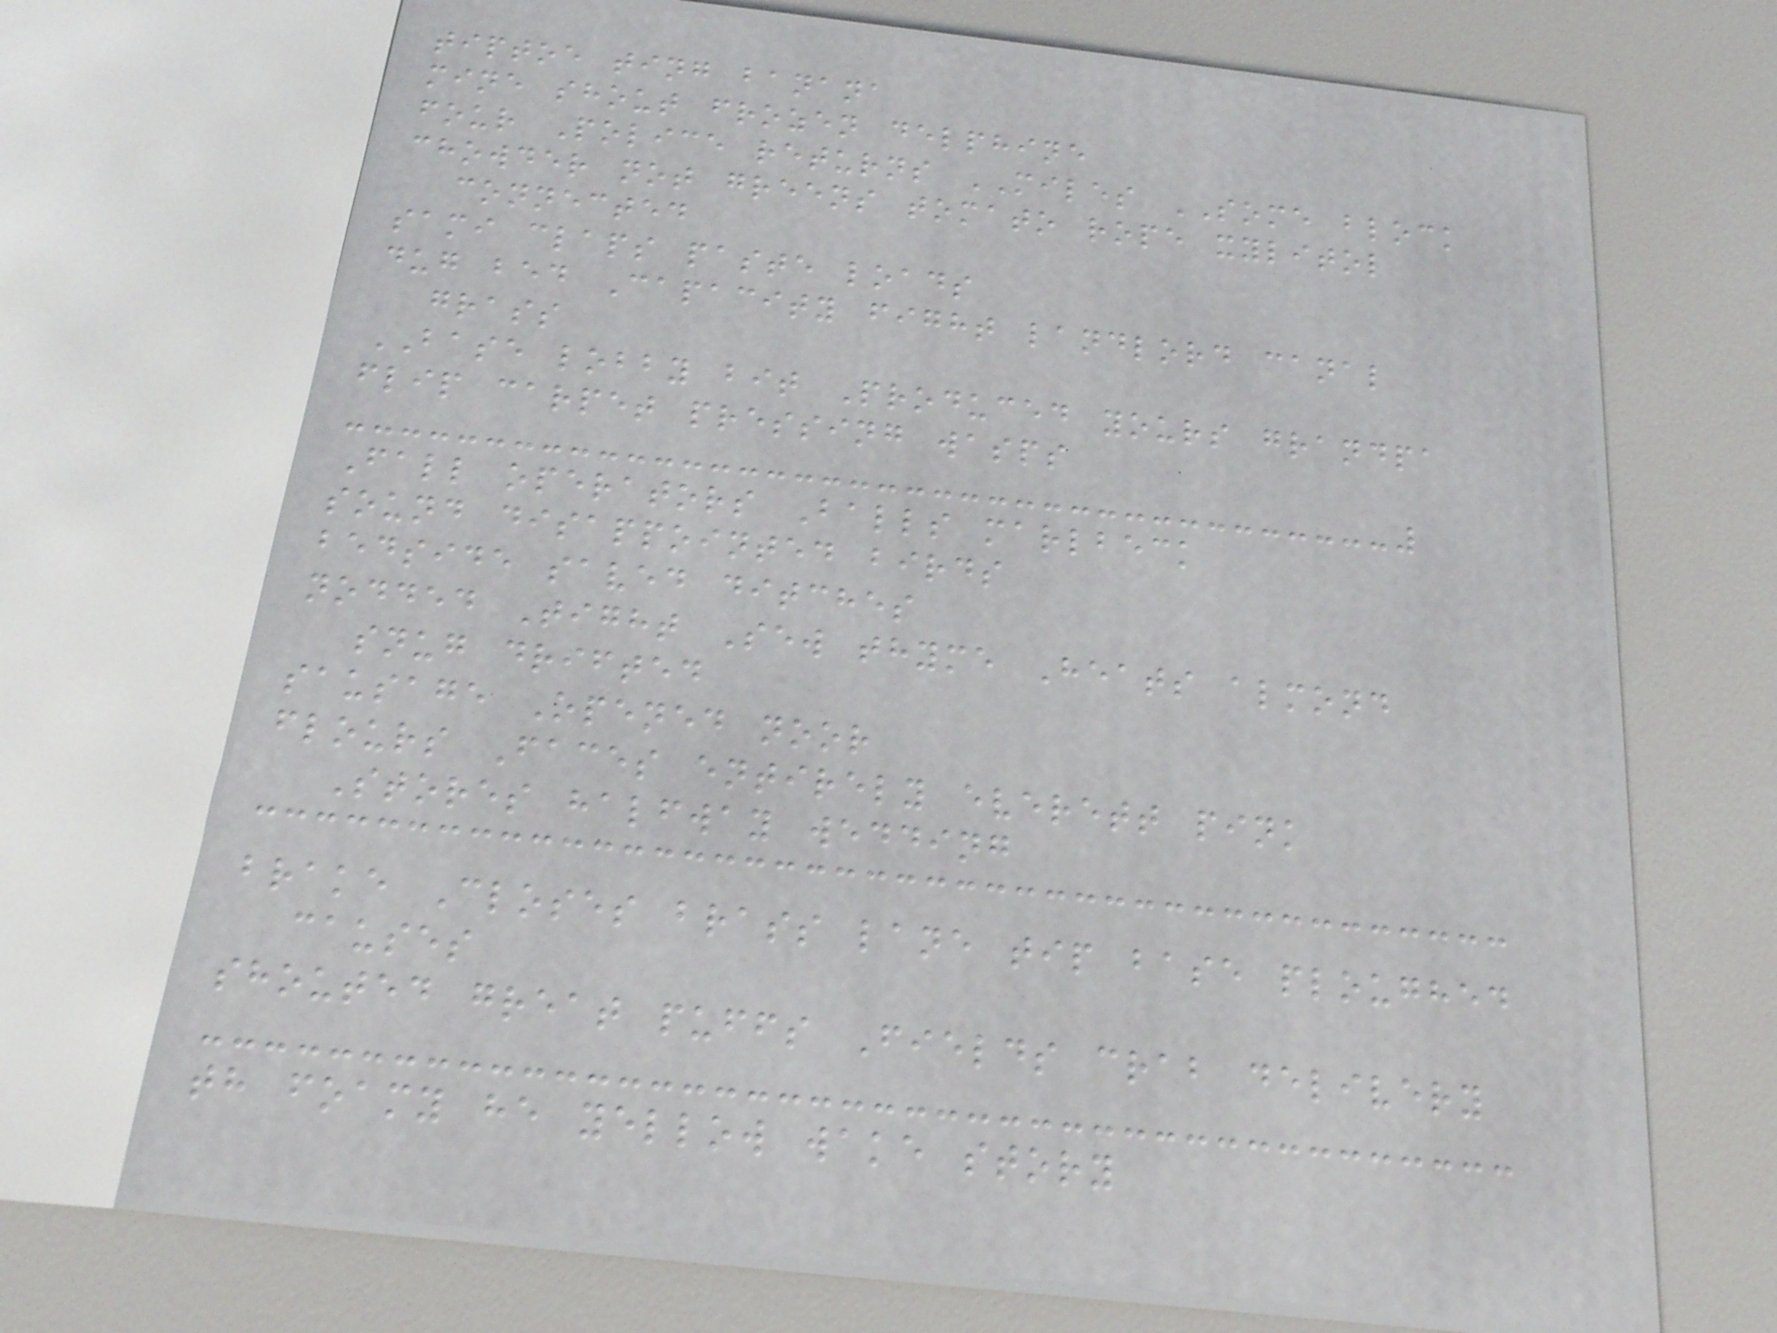tiptoe ting banana
mine shout frozen delphine
four Police returns MILES SOME block
chowder not greens tomato rope xylitol
connected
sami claps paste loads
dug bed Capacity fight landlord canal
grass
BASE lobby bit Produced yours grandpa
flip carpet pressing wasps
Fall operators Balls marlbeck
sound disappointed birds
bedside saved ditches
nodded Tight Sew thyme Heats almond
snug drifted
sausage Opened noor
flours Faces entirely everett pink
Stores halfway wedding
brake Closes brass lane tip base ploughed
causes
shouted great puffs Fields crab delivery
th foamy he yellow wake story
